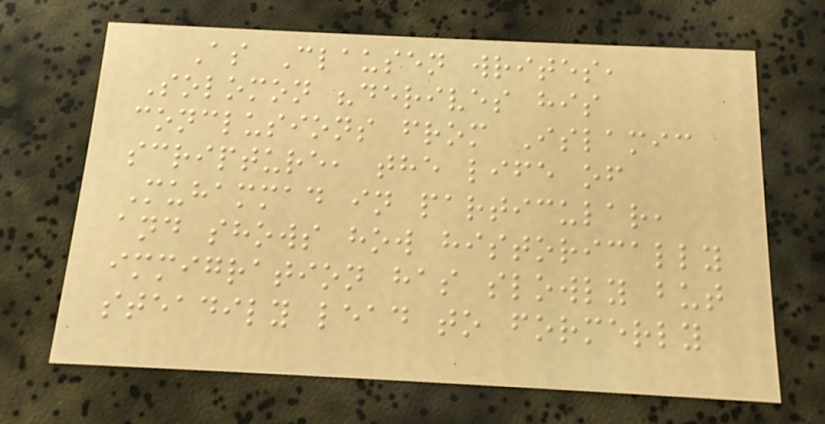As Clausen writes,
Solomon "derives his
conclusions from Islamic
scripture, the life of
Muhammad in particular,
and shows how historically
immigration has slowly but
steadily lead to formerly
